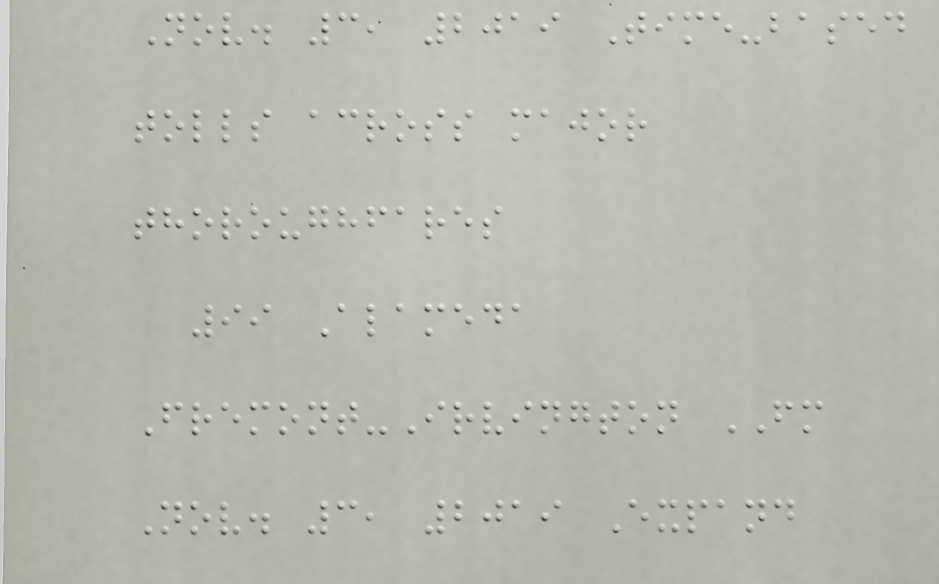Nov. 3, 2019 Time-based
tolls across major
thoroughfares
99 Alameda
Fremont-Irvington FM
Nov. 3, 2019 Expand
